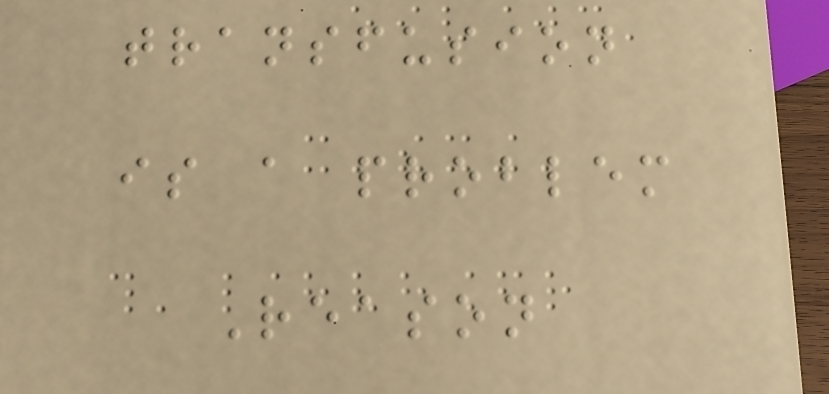transfusion
is a problem
Reason
